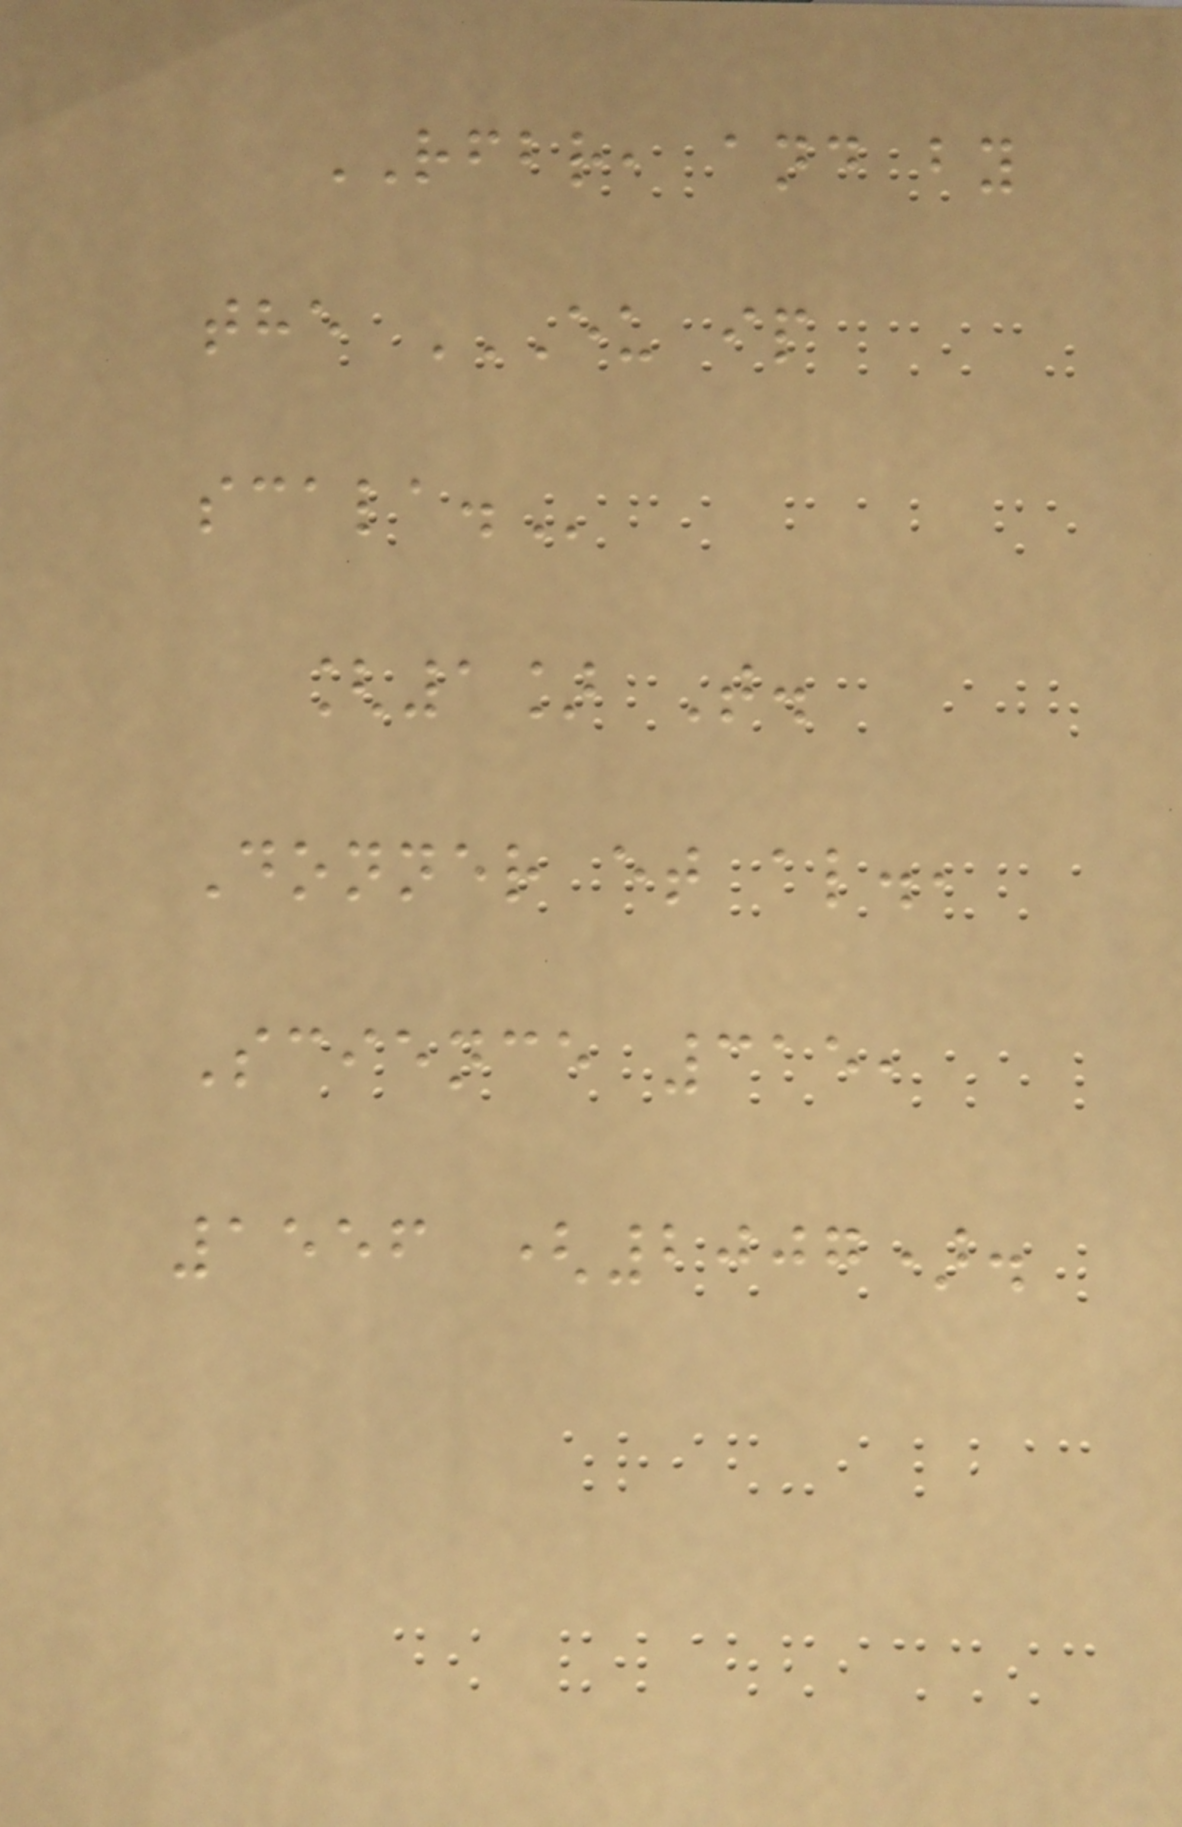RFBR, and by
the EU IP
SCALA.
[1] T.
Donner et al.,
Science 315,
1556 (2007).
